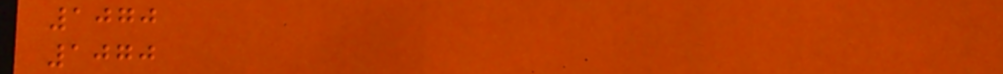1070
1070
